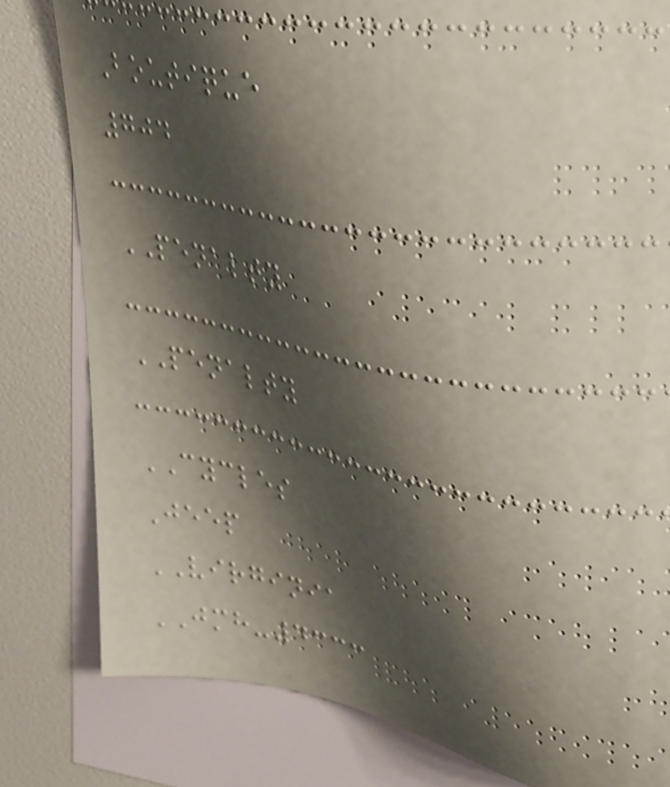Boutique
704
PENALTY
PENALTY
CYCLES
Jeep
VIRGINIA
JMH-4333
